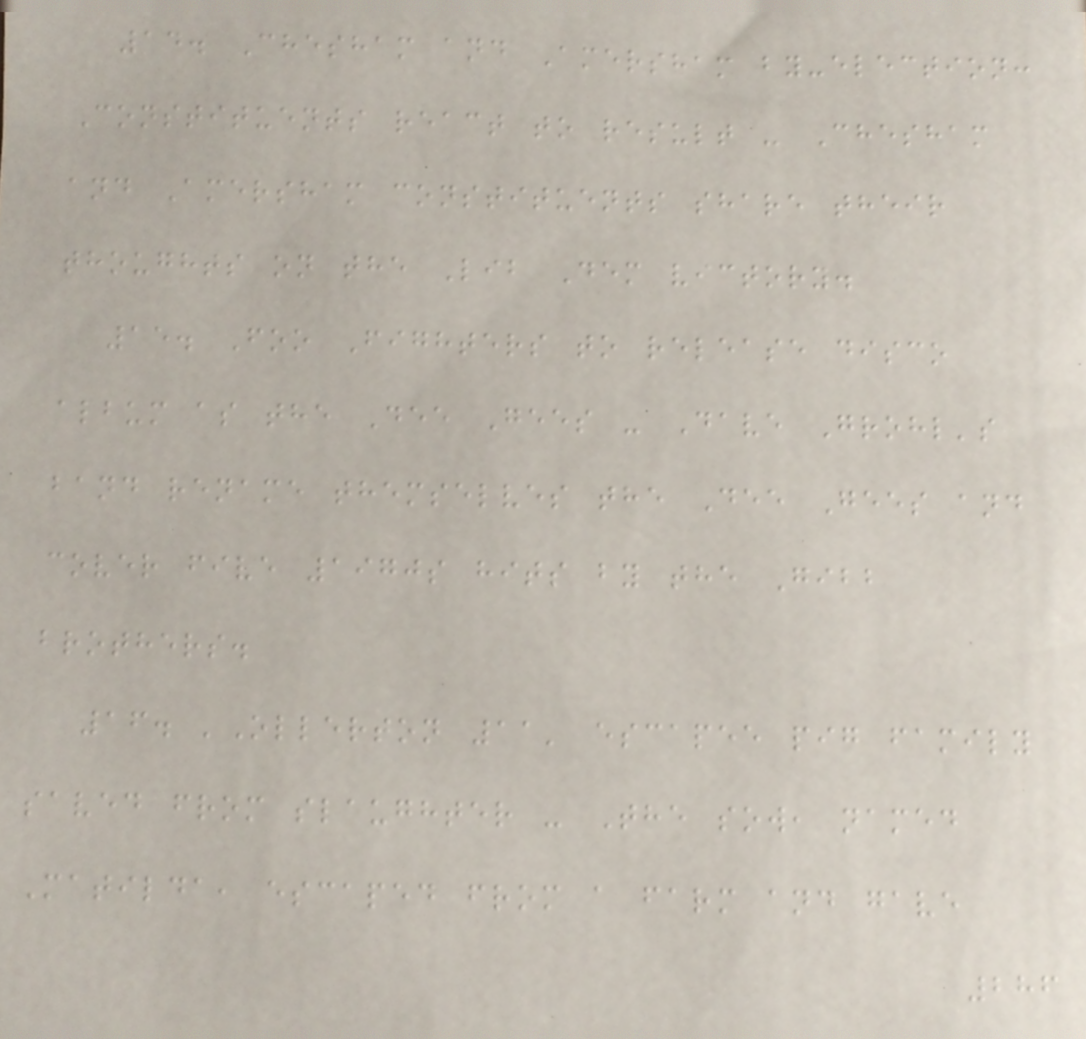14. Chesham and Amersham by-election:
Constituents react to result - Chesham
and Amersham constituents share their
thoughts on the Lib Dem victory.
15. Foo Fighters to release disco
album as the Dee Gees - Dave Grohl's
band rename themselves the Dee Gees and
cover five 1970s hits by the Gibb
brothers.
16. 'Ollerton 11' escapee pig family
saved from slaughter - The sow, named
Matilda, escaped from a farm and gave
286
